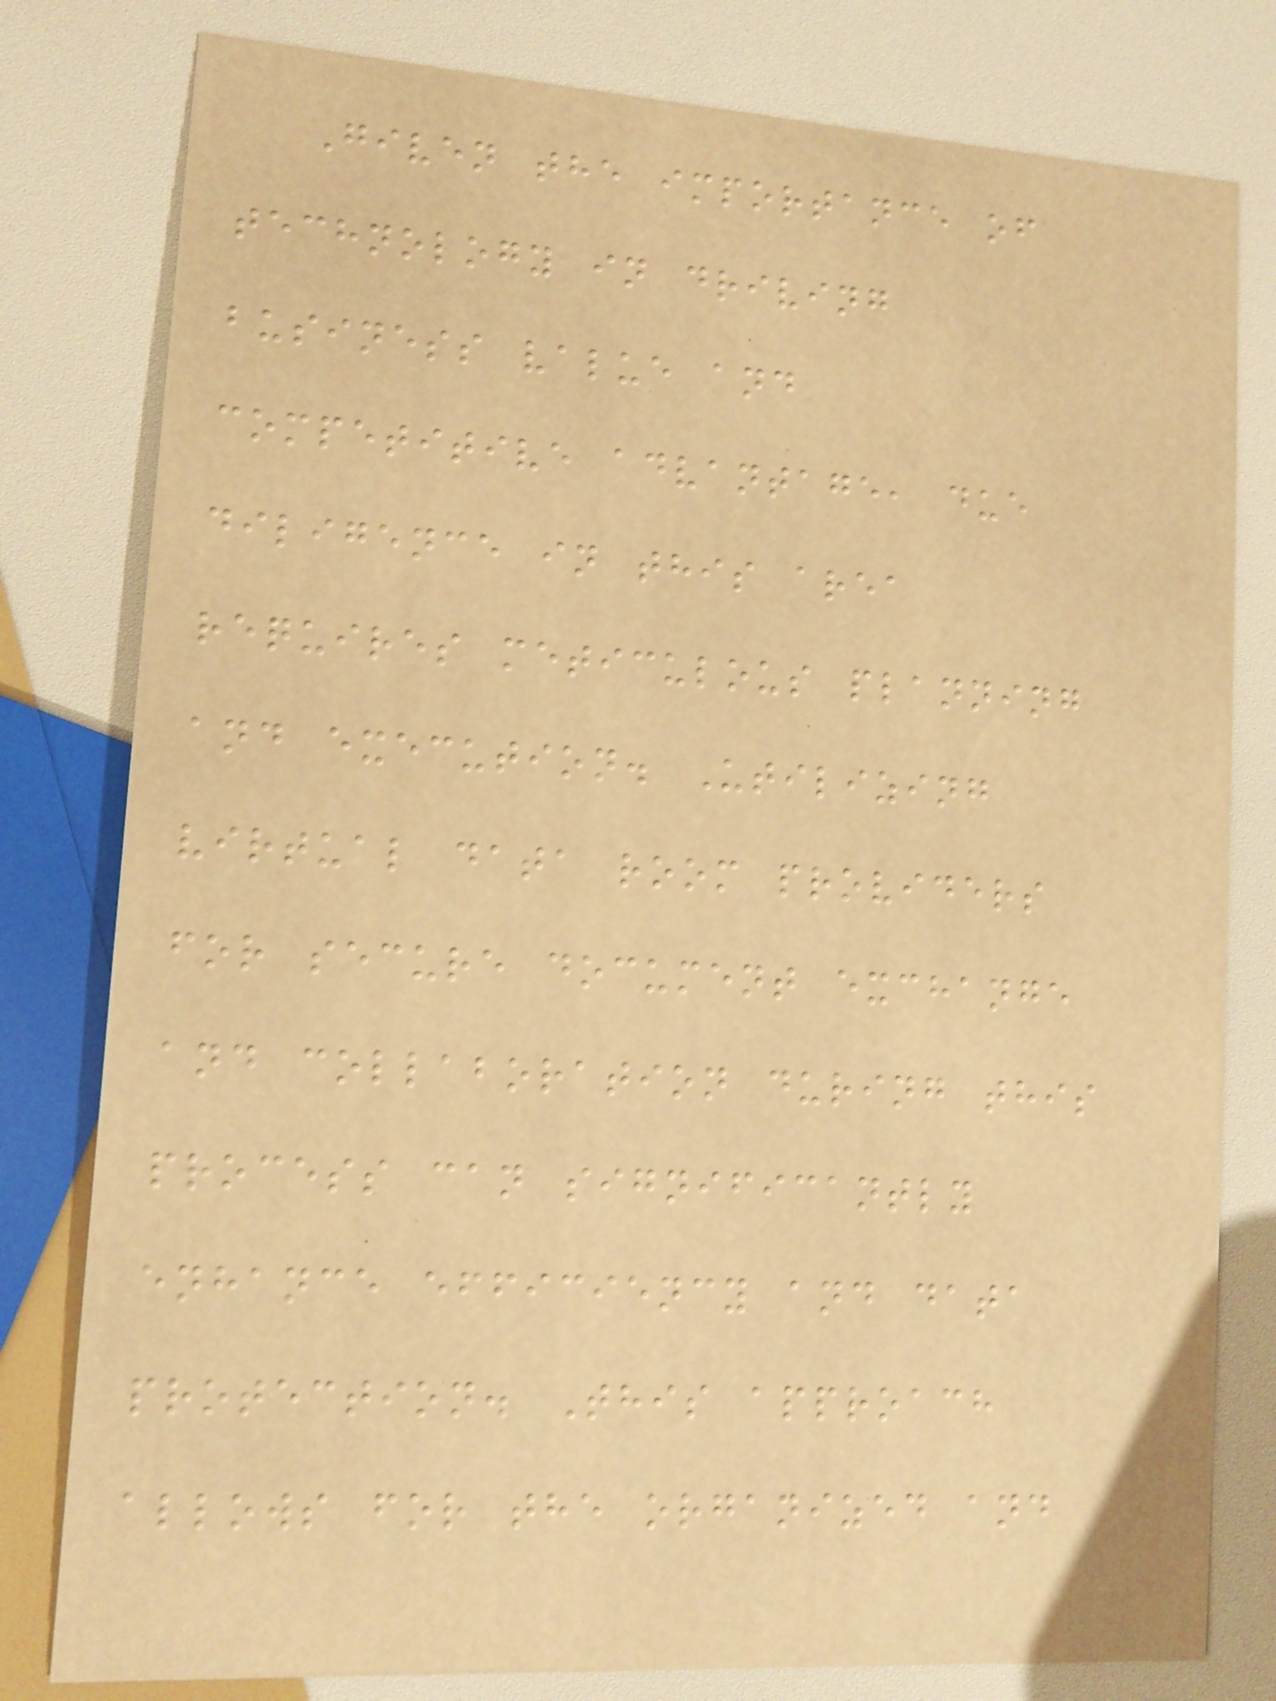Given the importance of
technology in driving
business value and
competitive advantage, due
diligence in this area
requires meticulous planning
and execution. Utilizing
virtual data room providers
for secure document exchange
and collaboration during this
process can significantly
enhance efficiency and data
protection. This approach
allows for the organized and
